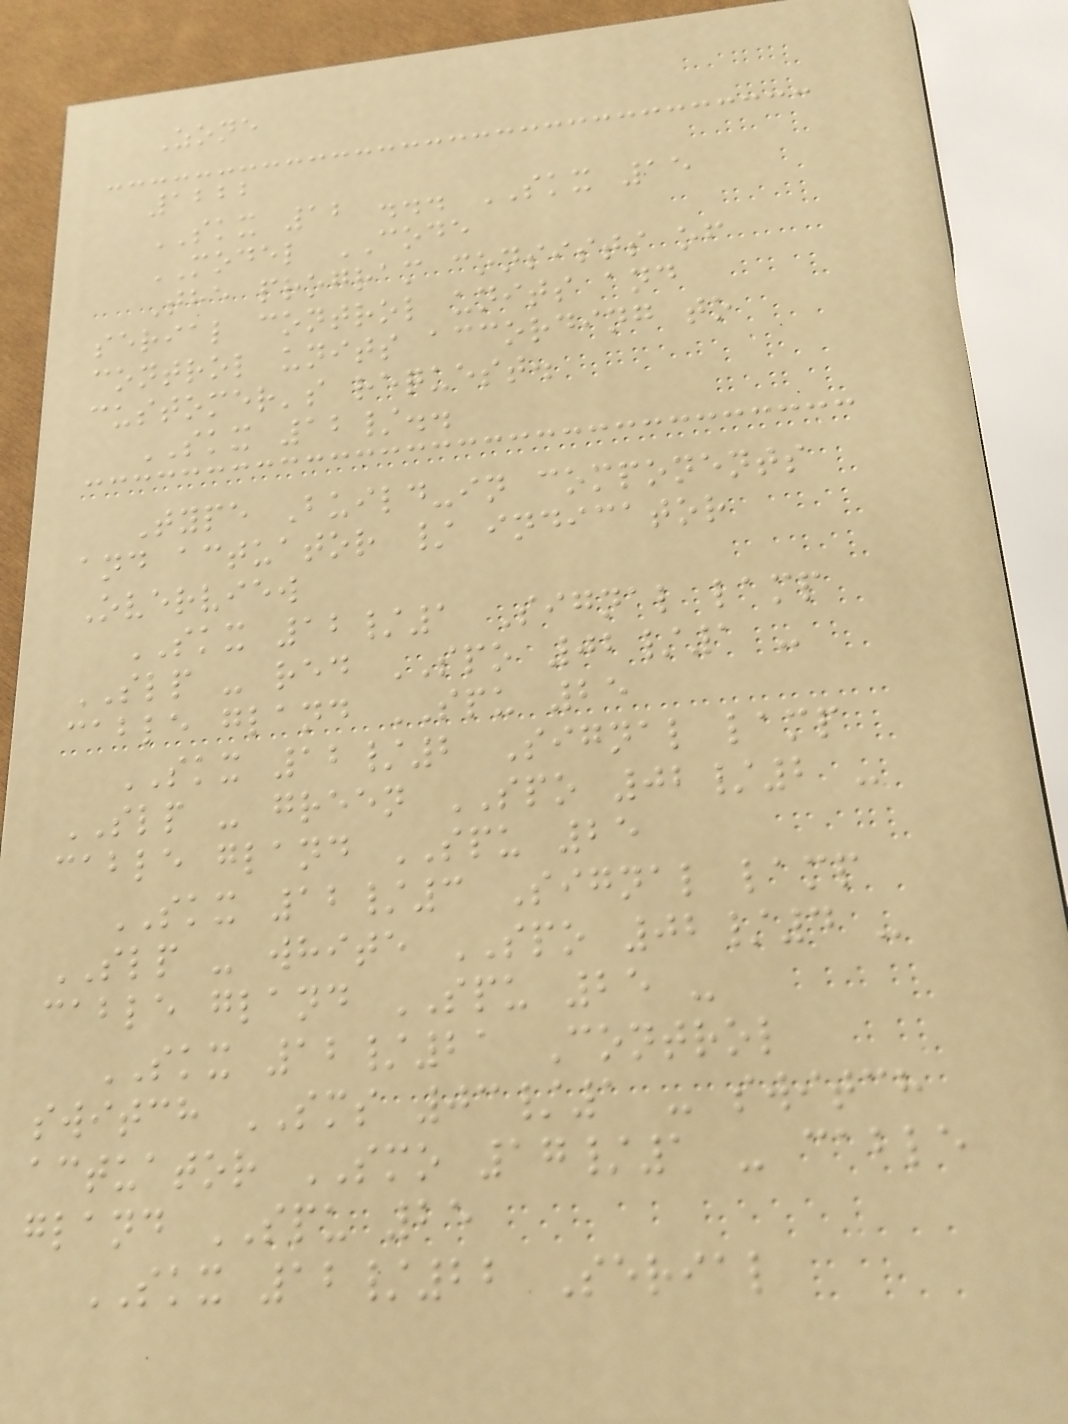Zone
1222
SKX 12 ... SKX 15
MODEL CODE
The program consists of
serial control units and
control units according to
customer's request.
SKX 12/..
Type Build-in components
and actuator / indicator
Overview
SKX 12/1 Signal lamp
SLP - red SPO 02/1 -
cable gland SPU 25
SKX 12/2 Signal lamp
SLP - green SPO 02/2 -
cable gland SPU 25
SKX 12/3 Signal lamp
SLP - white SPO 02/4 -
cable gland SPU 25 -
SKX 12/21 Control
switch SMS 03/1 - switch
actuator SMO 17/1 - cable
gland SPU 25
SKX 12/22 Serial
